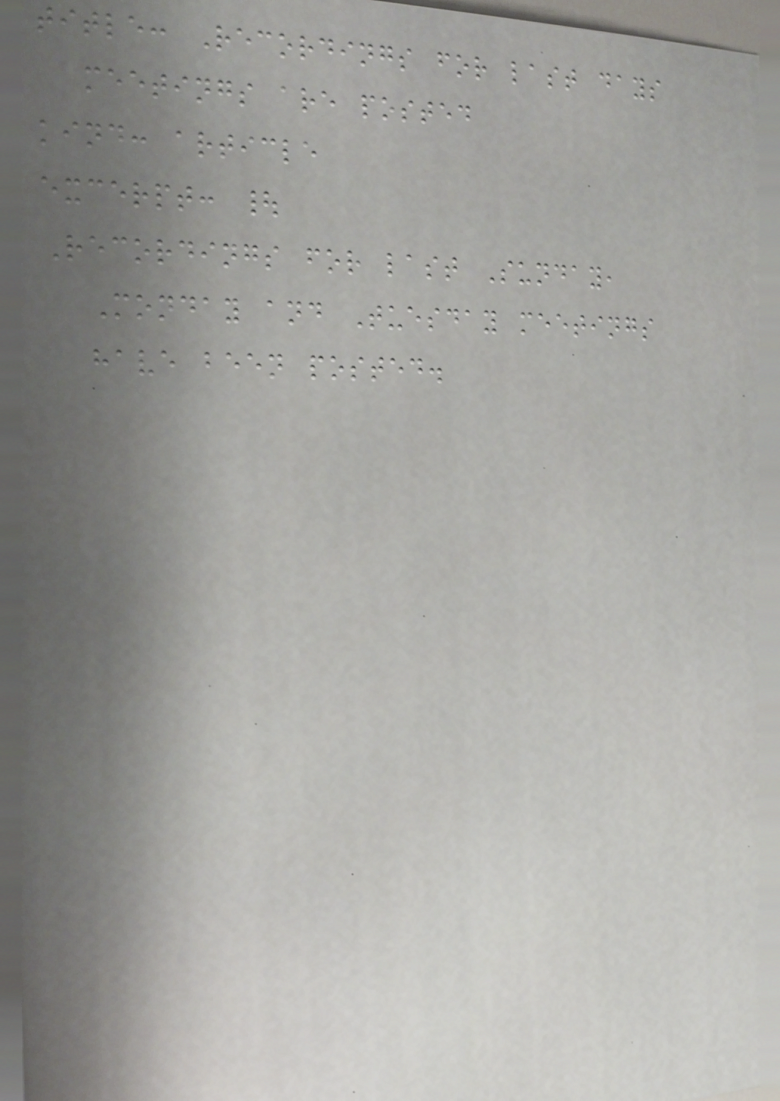title: Recordings for last days
meetings are posted
kind: article
excerpt: |
Recordings for last Sunday,
Monday and Tuesday meetings
have been posted.
